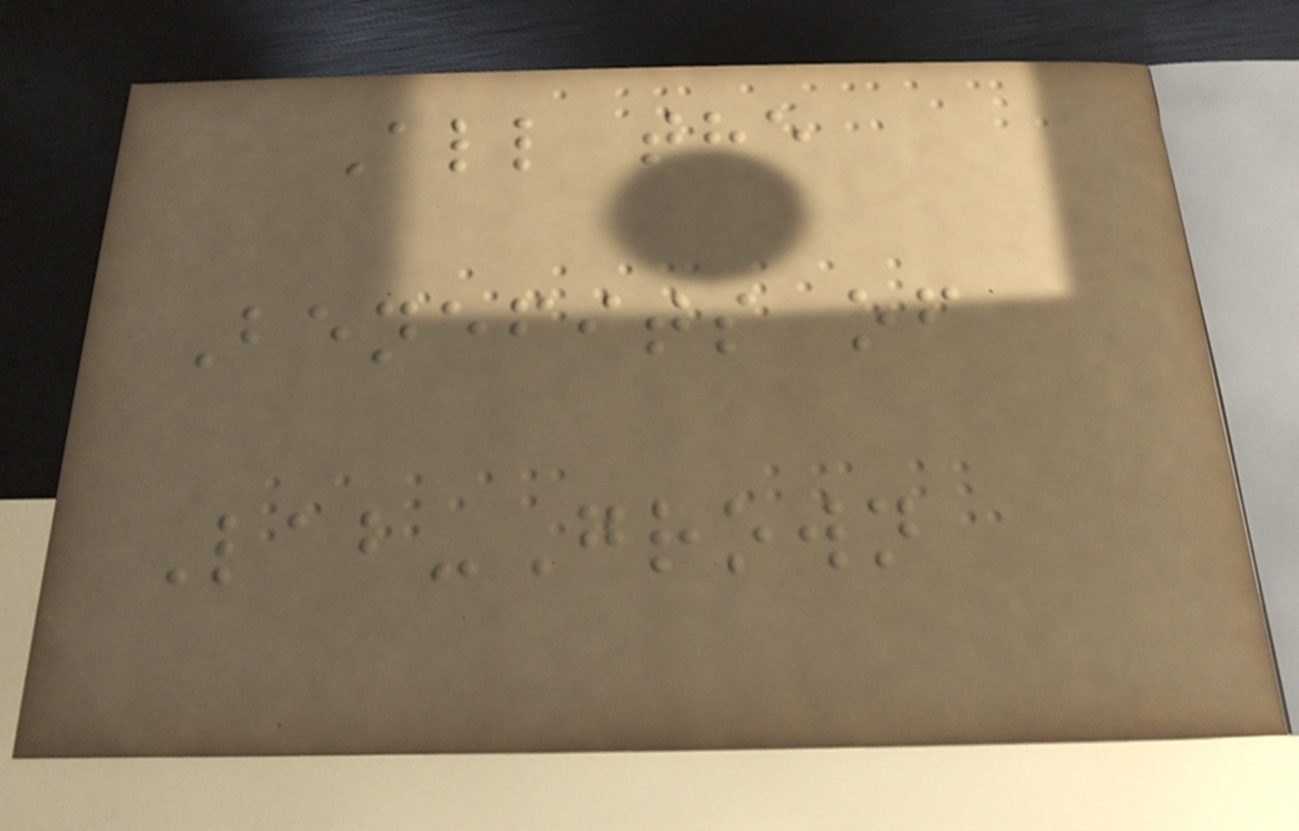All the
Benefits of
Lab-Grown
